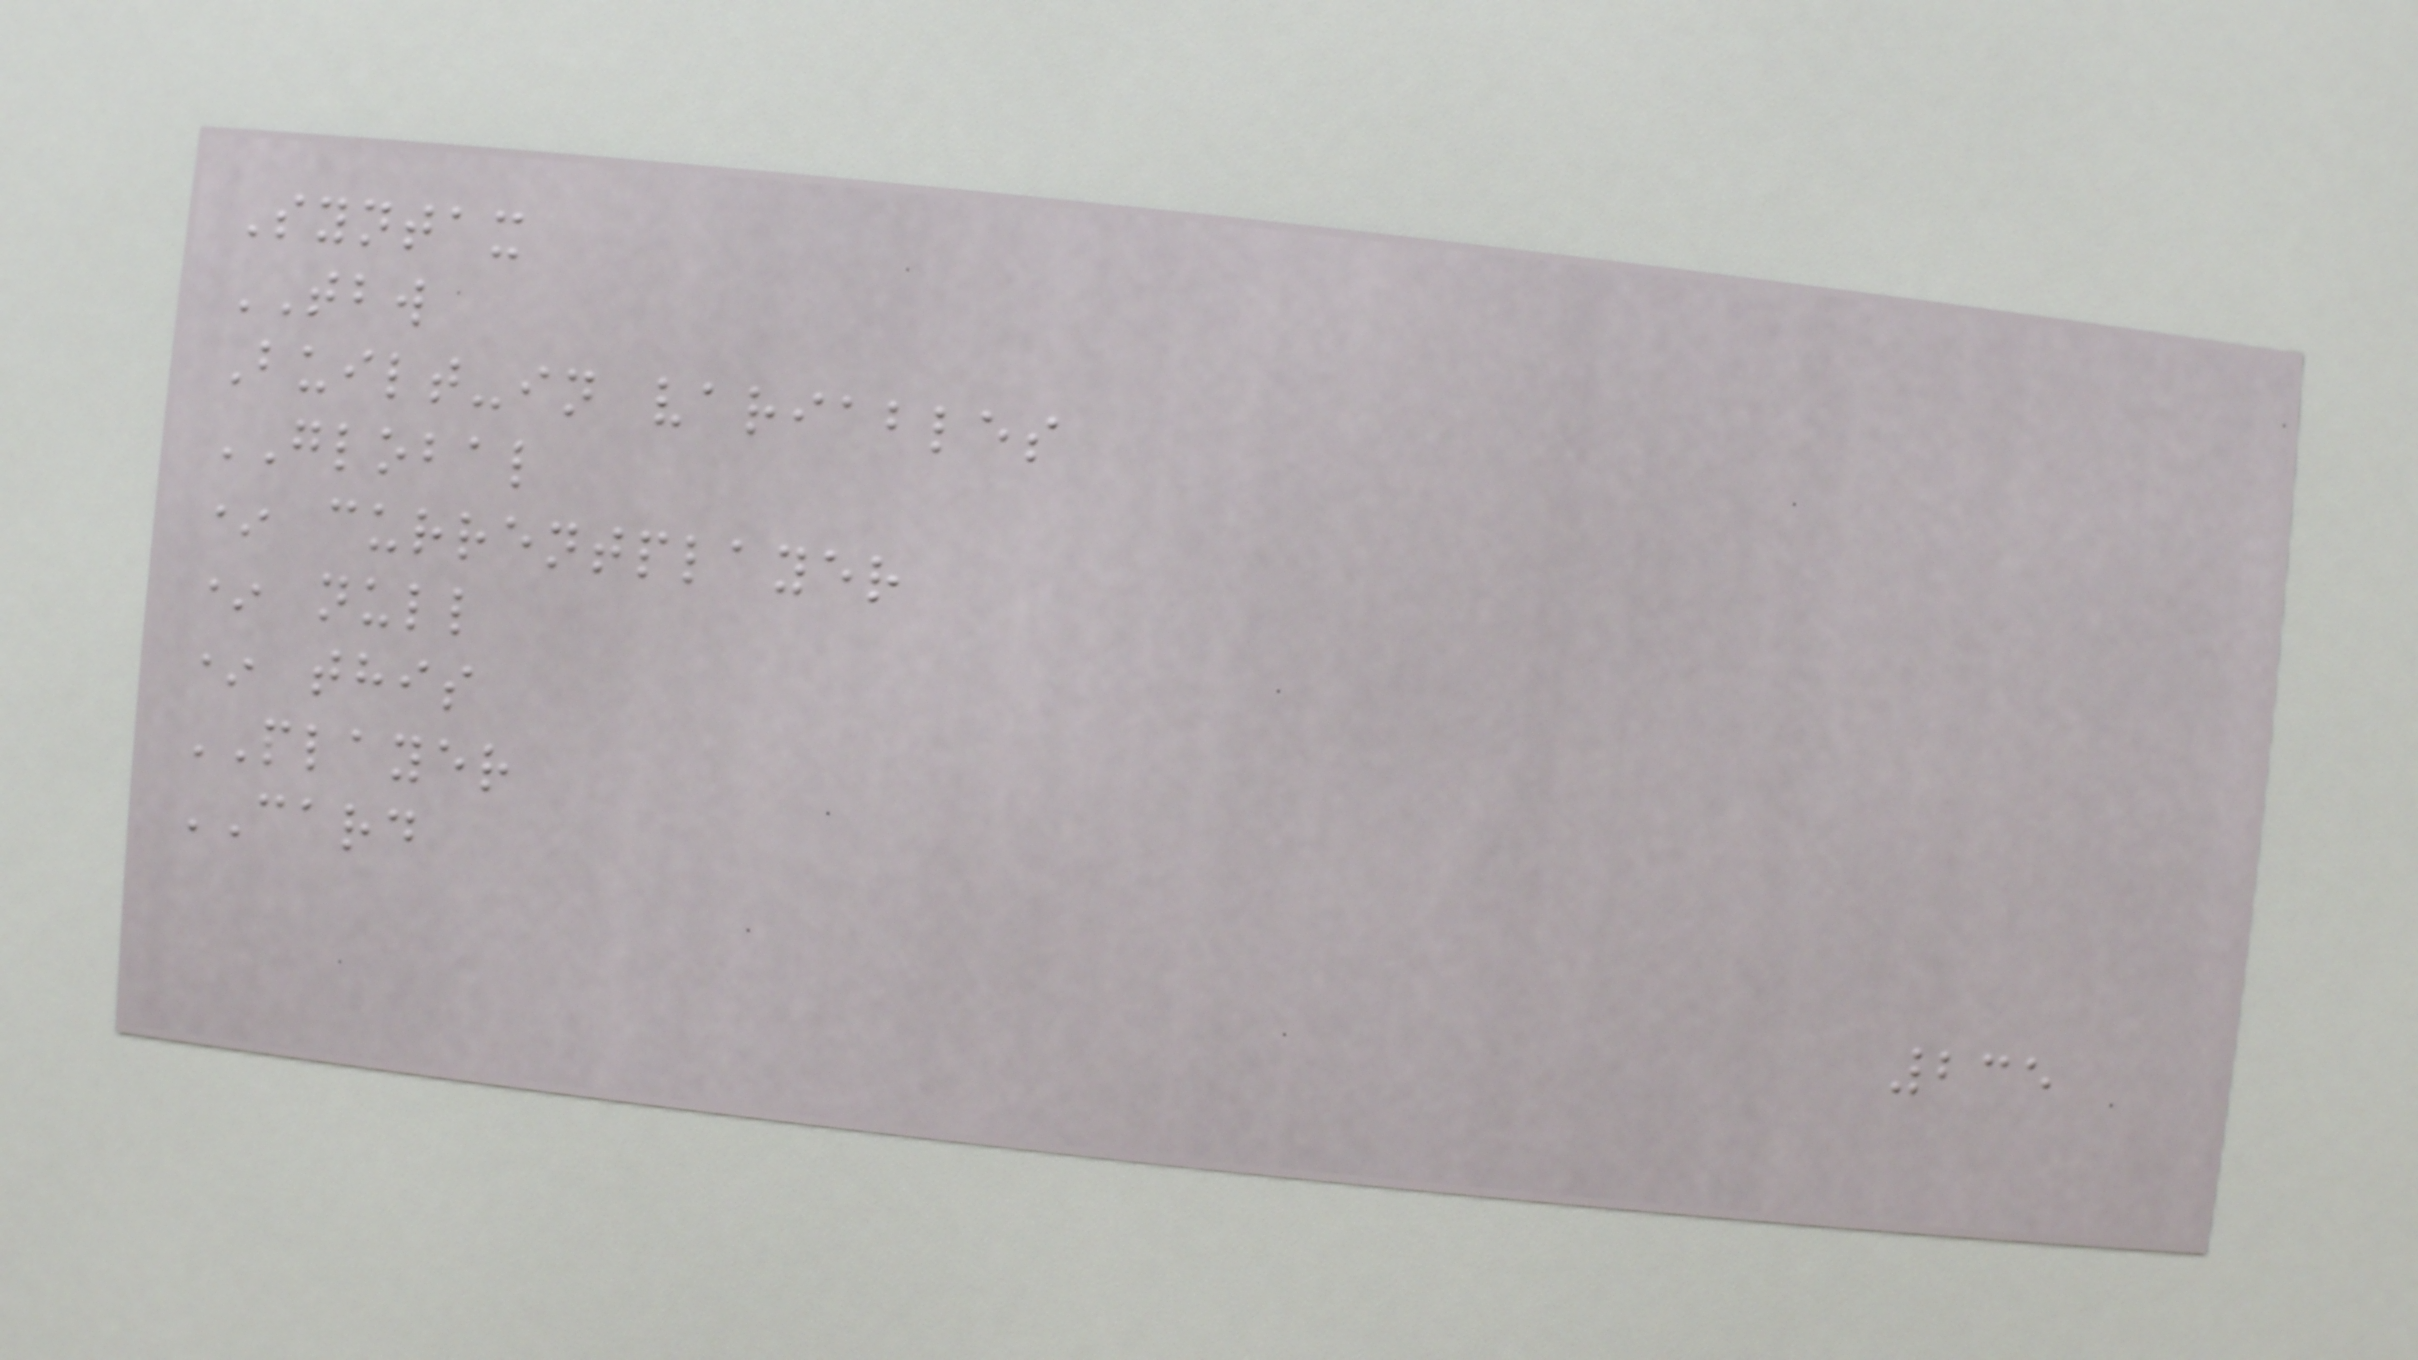Syntax
TBW
Built-in variables
GLOBAL
* currentplayer
* null
* this
PLAYER
CARD
235
